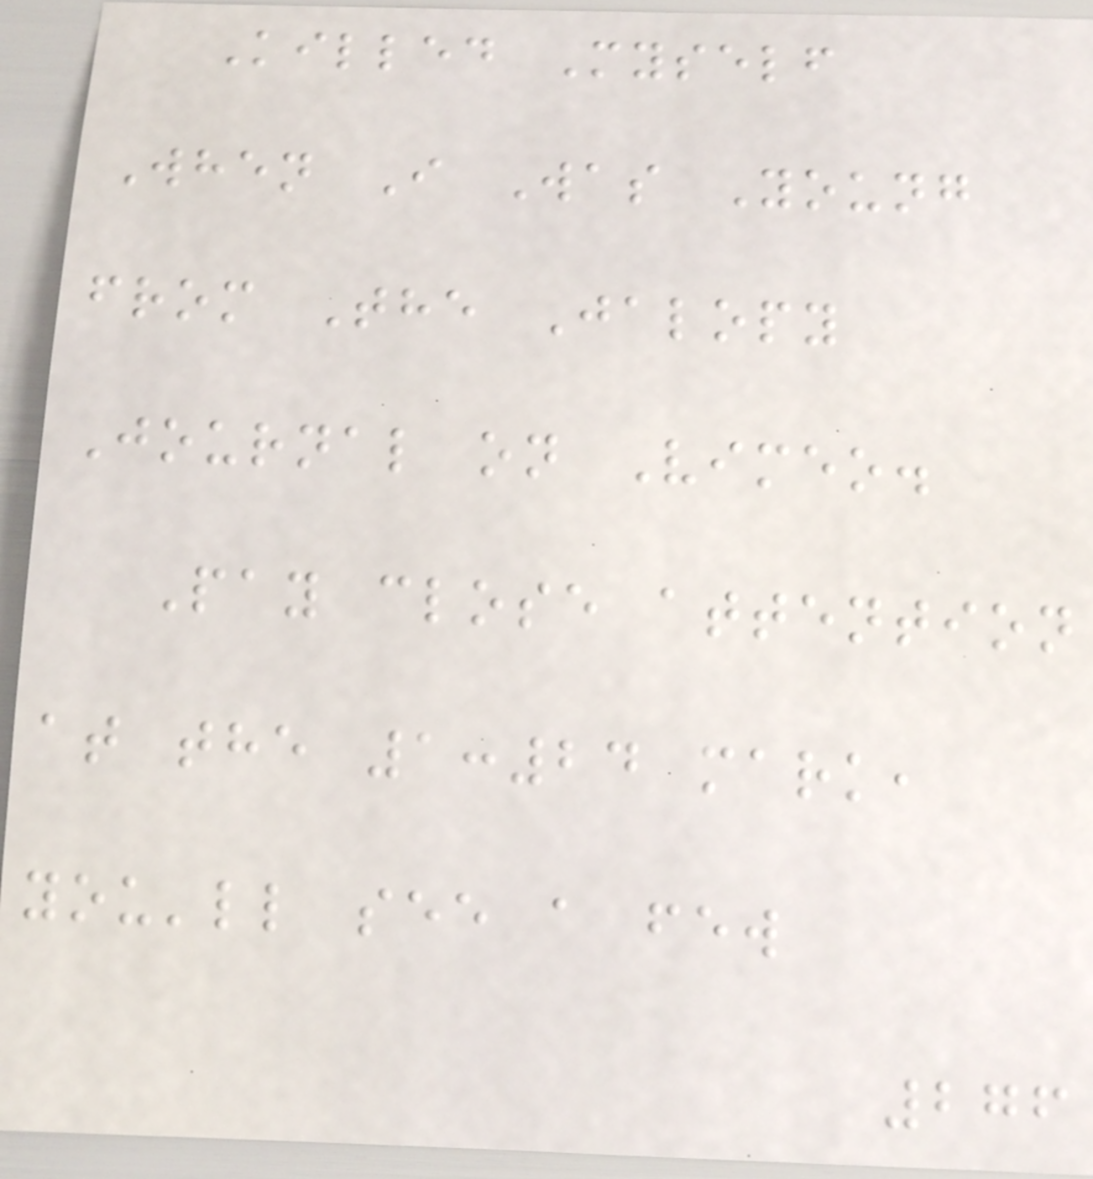Killed Myself
When I Was Young
from The Jalopy
Journal on Vimeo.
Pay close attention
at the 1:24 mark,
you'll see a few
276
